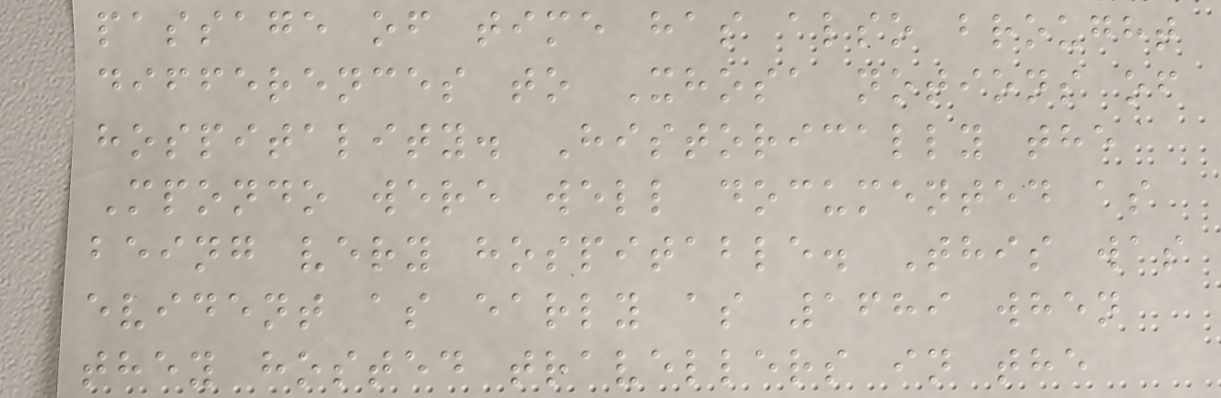passage of time has also brought
differences to Xhosa notions of
hospitality. Historically the
Mpondo were well documented as
being very hospitable. This was
evident as early as 1689 when
they hosted travellers in the
